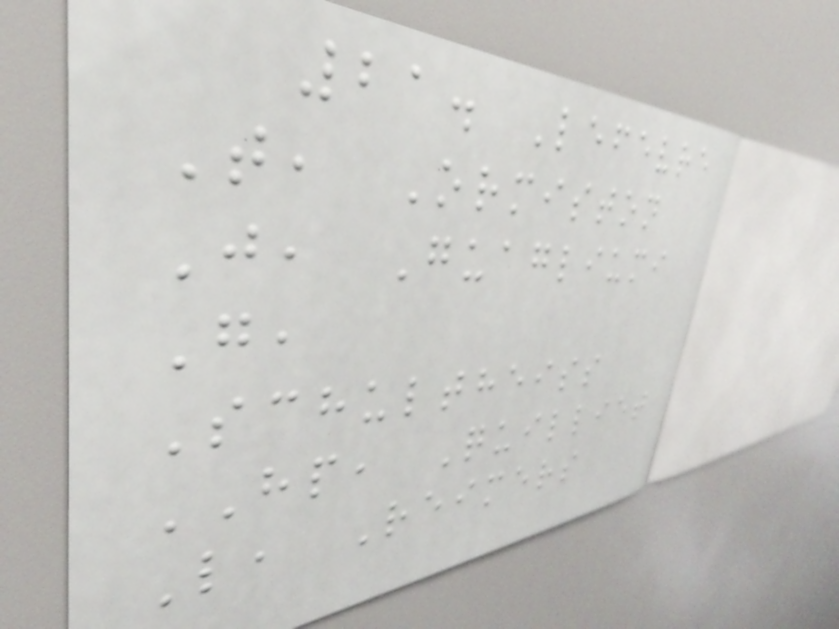21. Lefevre
T, Ormiston
J, Guagliumi
G,
Schultheiss
HP, Quilliet
L, Reimers
